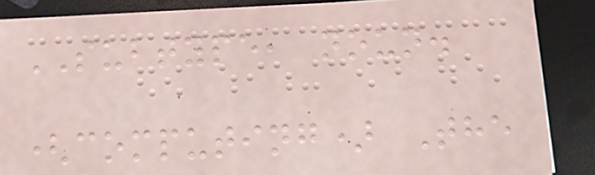SUBTYPE, noun.
(computing) The
